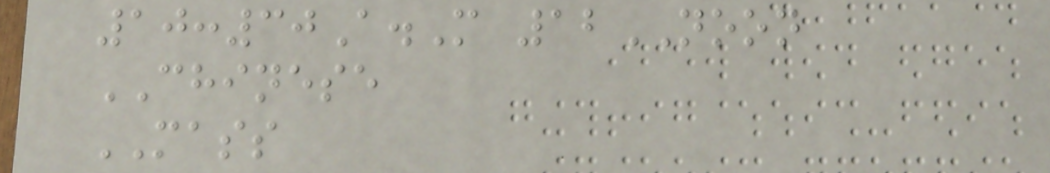10:30A.M 12NOON
CHINESE
MASS
